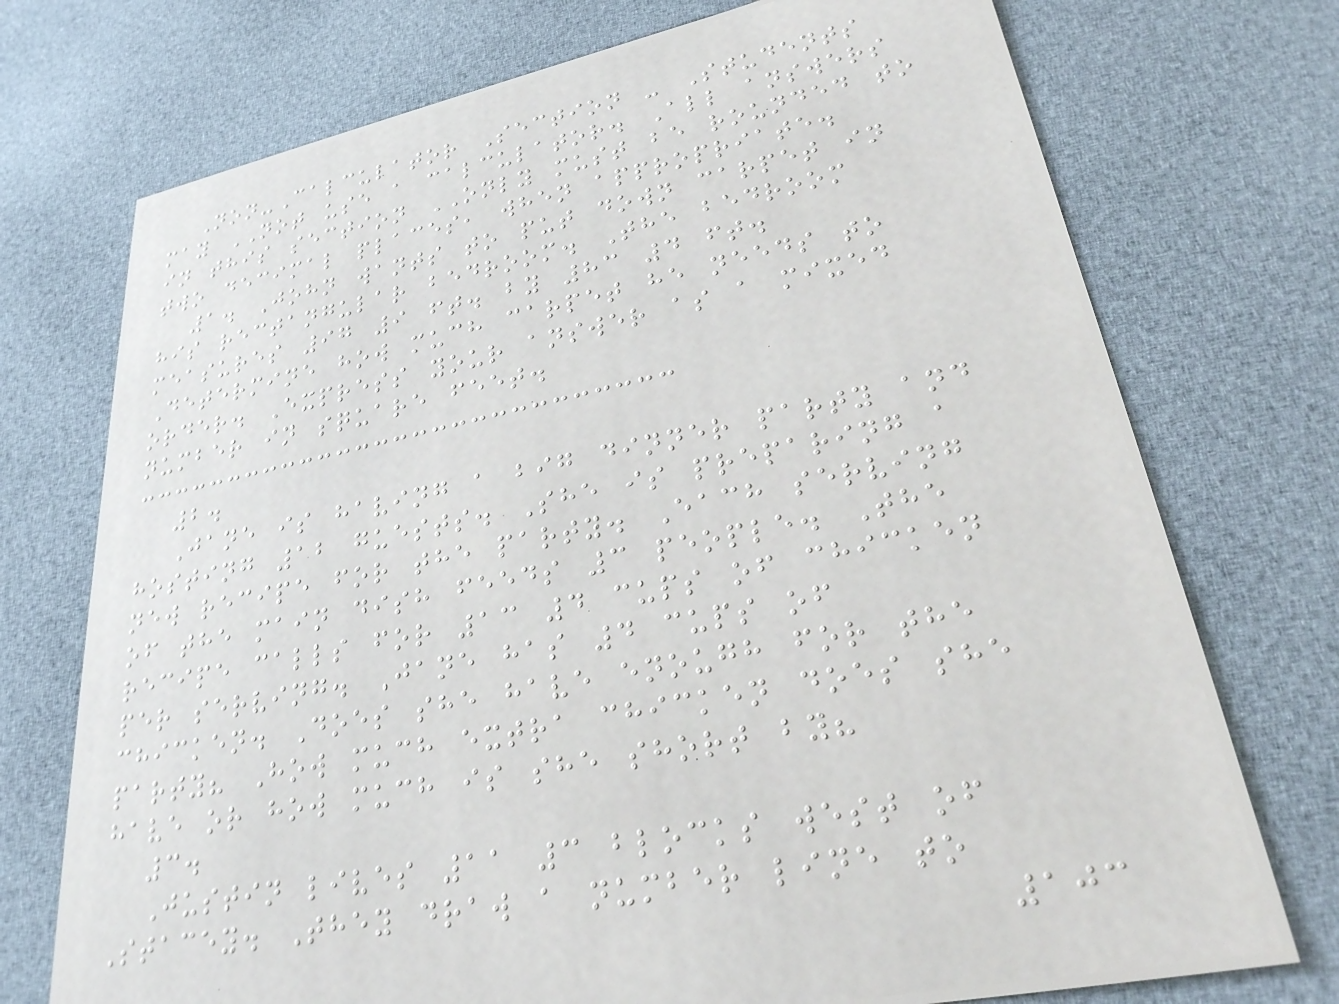Non-Calculator Section - Students
may NOT use a calculator. All answers
in this section ONLY must be rounded to
two decimal places, when appropriate.
1. John wants to put down carpet in
his rectangular bedroom. The bedroom
measures 97 9 ft. by 83 4 ft.
Determine how much carpet he needs to
order. Express your answer as a mixed
number in square feet.
2.
Jane is having a big dinner party and
hosting 12 guests. She is preparing a
new recipe for the party. Each serving
of the main dish feeds 3 people. The
recipe calls for 13 4 cups of chicken
per serving. Jane has 4 cups of
chicken. Does she have enough for the
party? How much extra chicken does she
have or how much is she short by?
3.
Justin lives 11 3 blocks west of
Stacey. They draw a number line to
103
